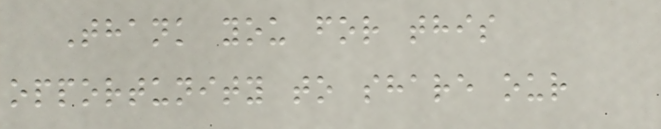Thank you for this
opportunity to share our
